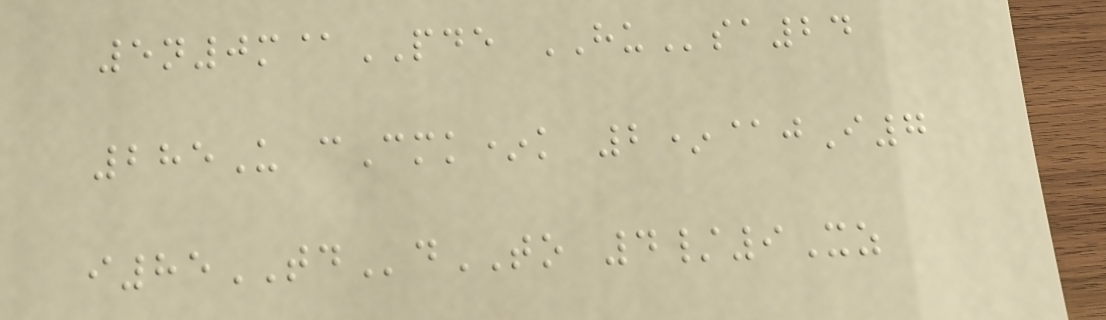5n0m@PDE HUsa24
285U cCmk*k 2*@jI7
i85TDdTO 4/9Xz
